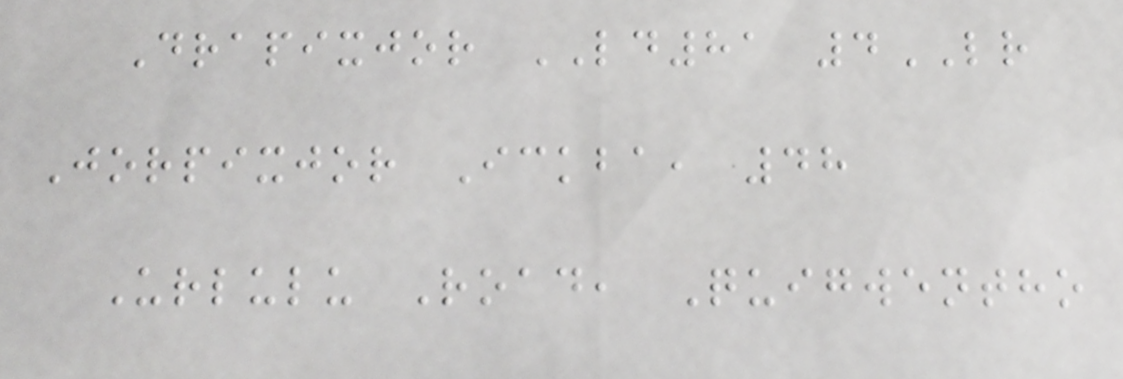Drapixjor LD81 4LR
Jorpixjor Ickba, 48
Urlulu Road, Quigwentho
